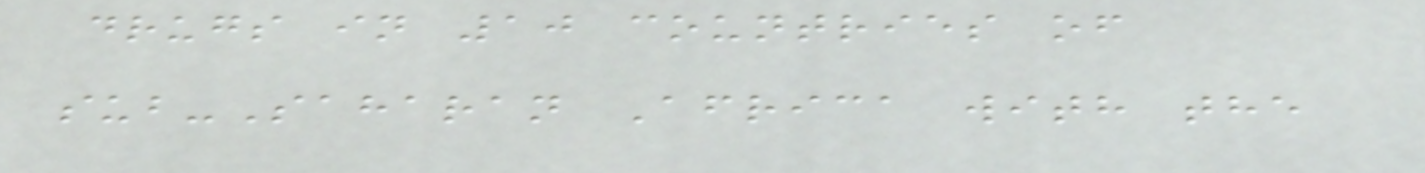drugs in 10 countries of
sub-Saharan Africa with the
